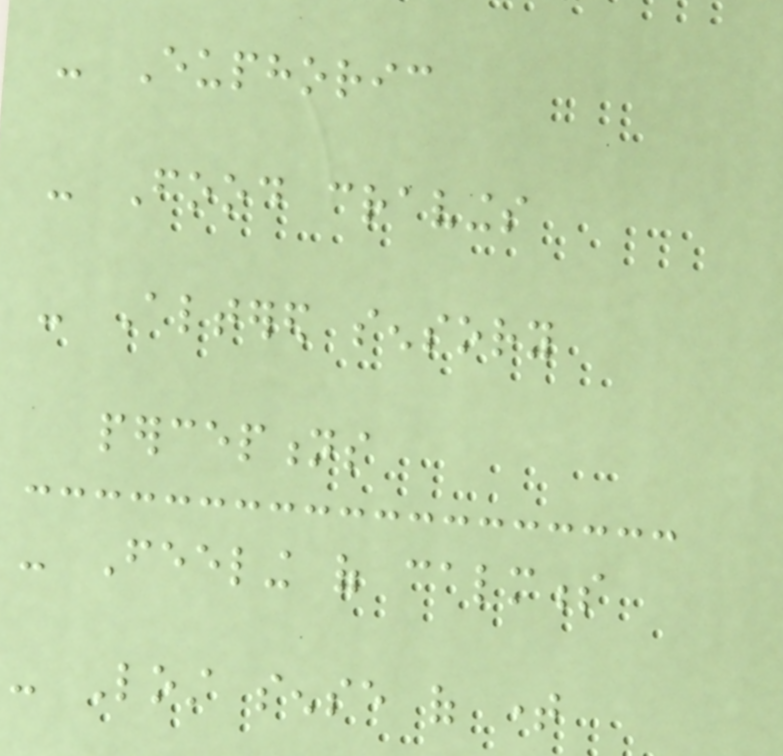- Euphoric
- Food cravings
- Altered sensory
perceptions
- Feeling of calmness
- Lost sense of time
